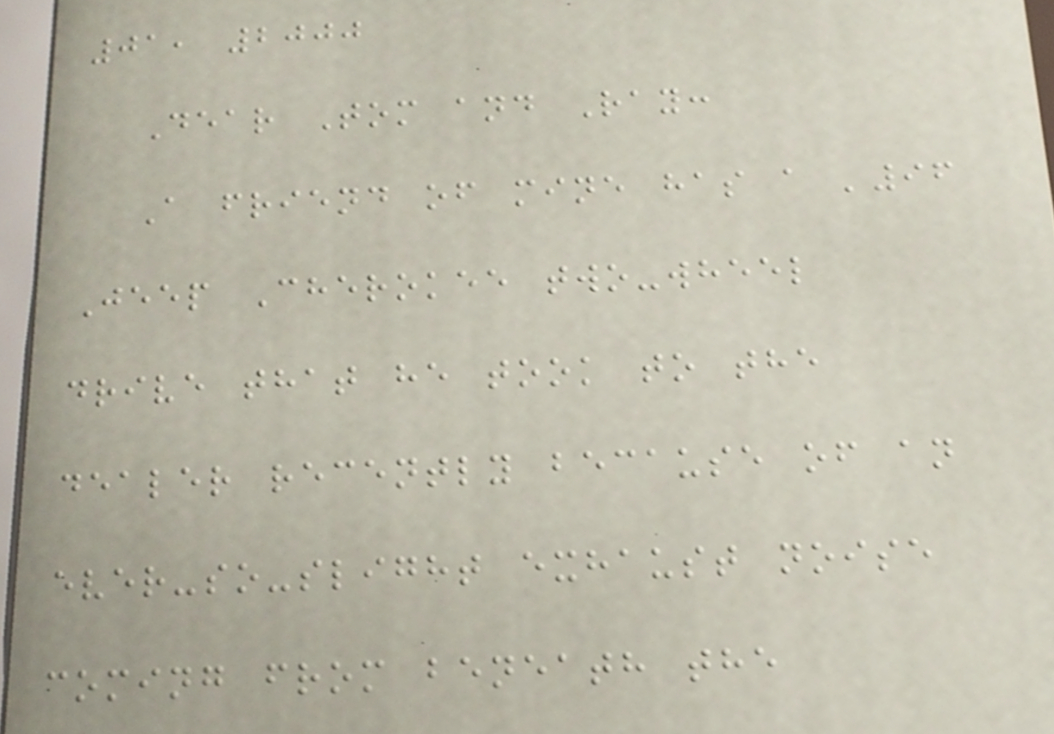01, 2000
Dear Tom and Ray:
A friend of mine has a '96
Jeep Cherokee two-wheel
drive that he took to the
dealer recently because of an
ever-so-slight exhaust noise
coming from beneath the
